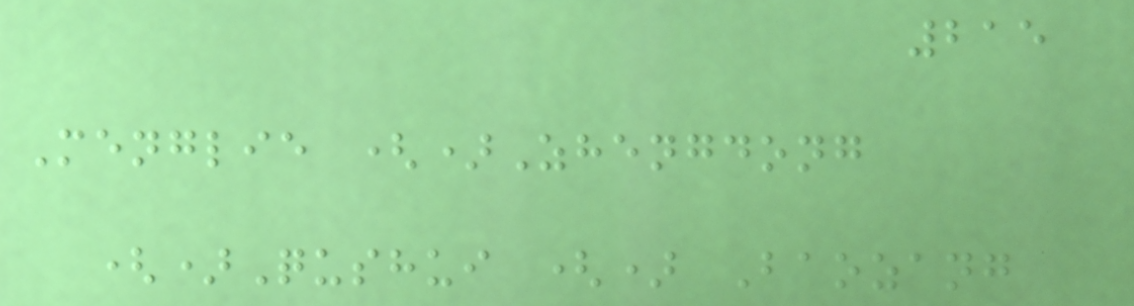215
Menglie ()Zhengdong
()Qushui () Baozang
